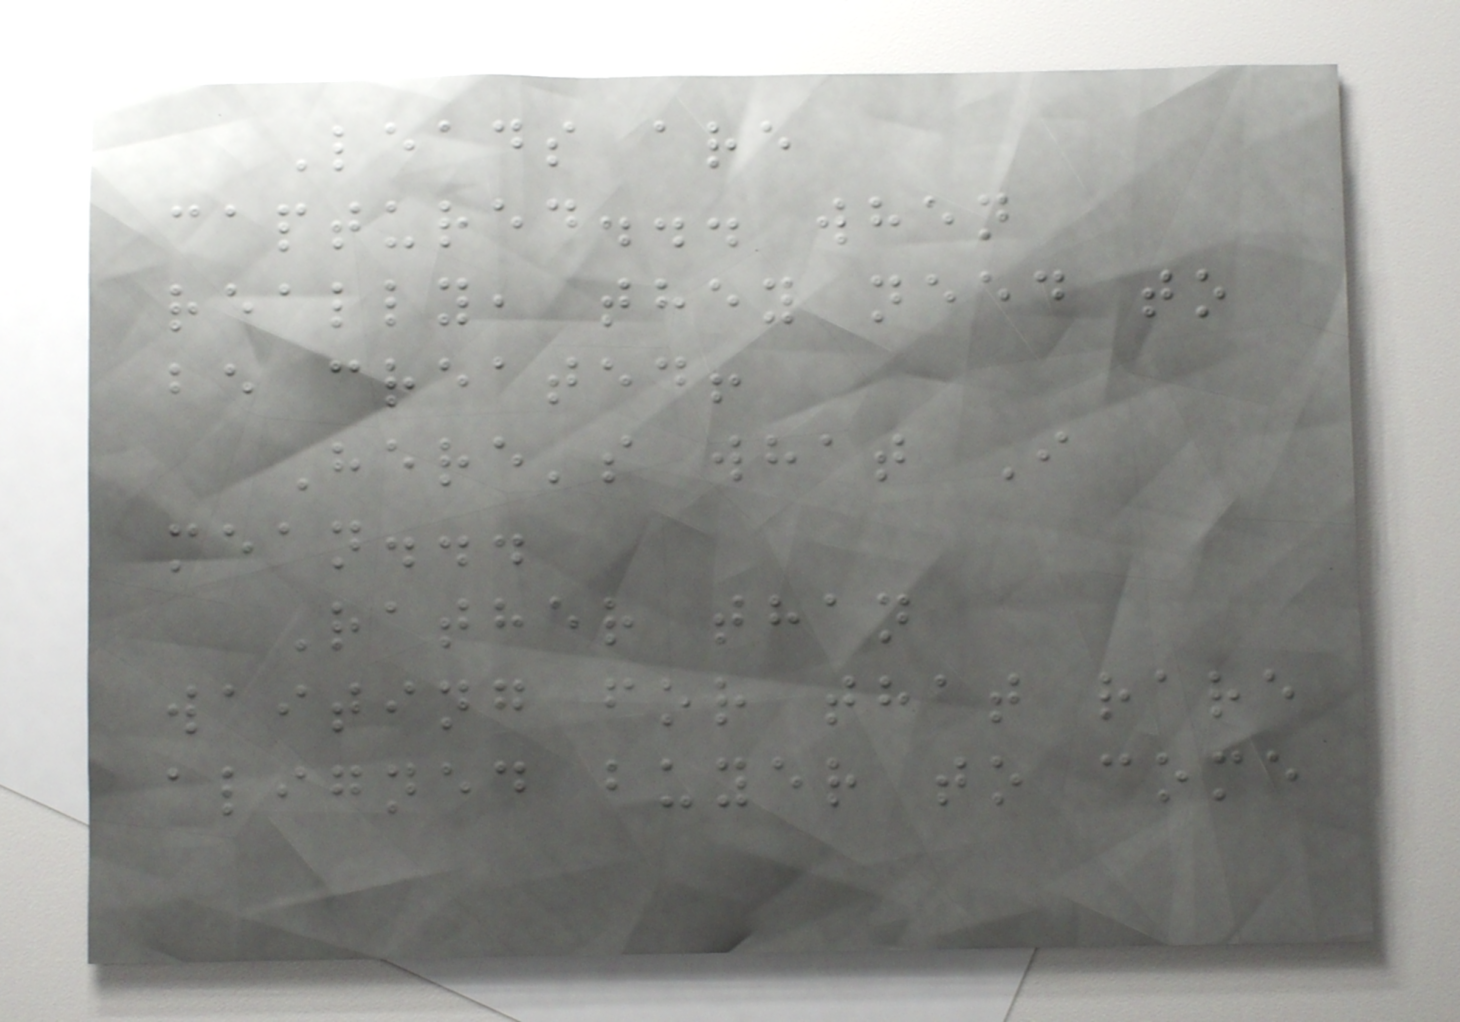Leads are
captured... when
really, they need to
be created!
Here's what I
mean...
Rather than
waiting for that rare
aligned buyer to come
